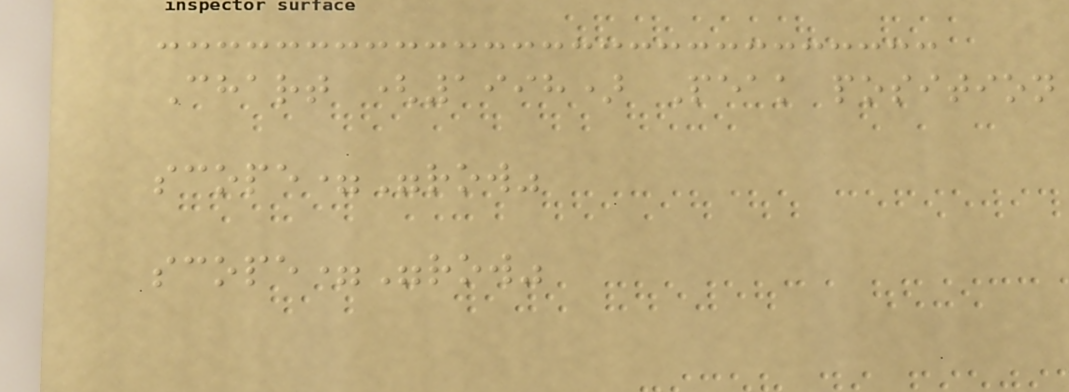Chart (1998) Peak position
scope="row"
scope="row"
